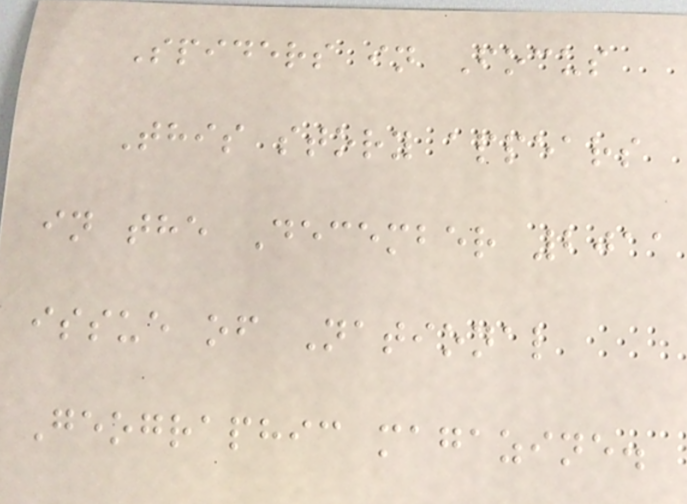Spiders in Focus
This story appears
in the December 2011
issue of National
Geographic magazine.
